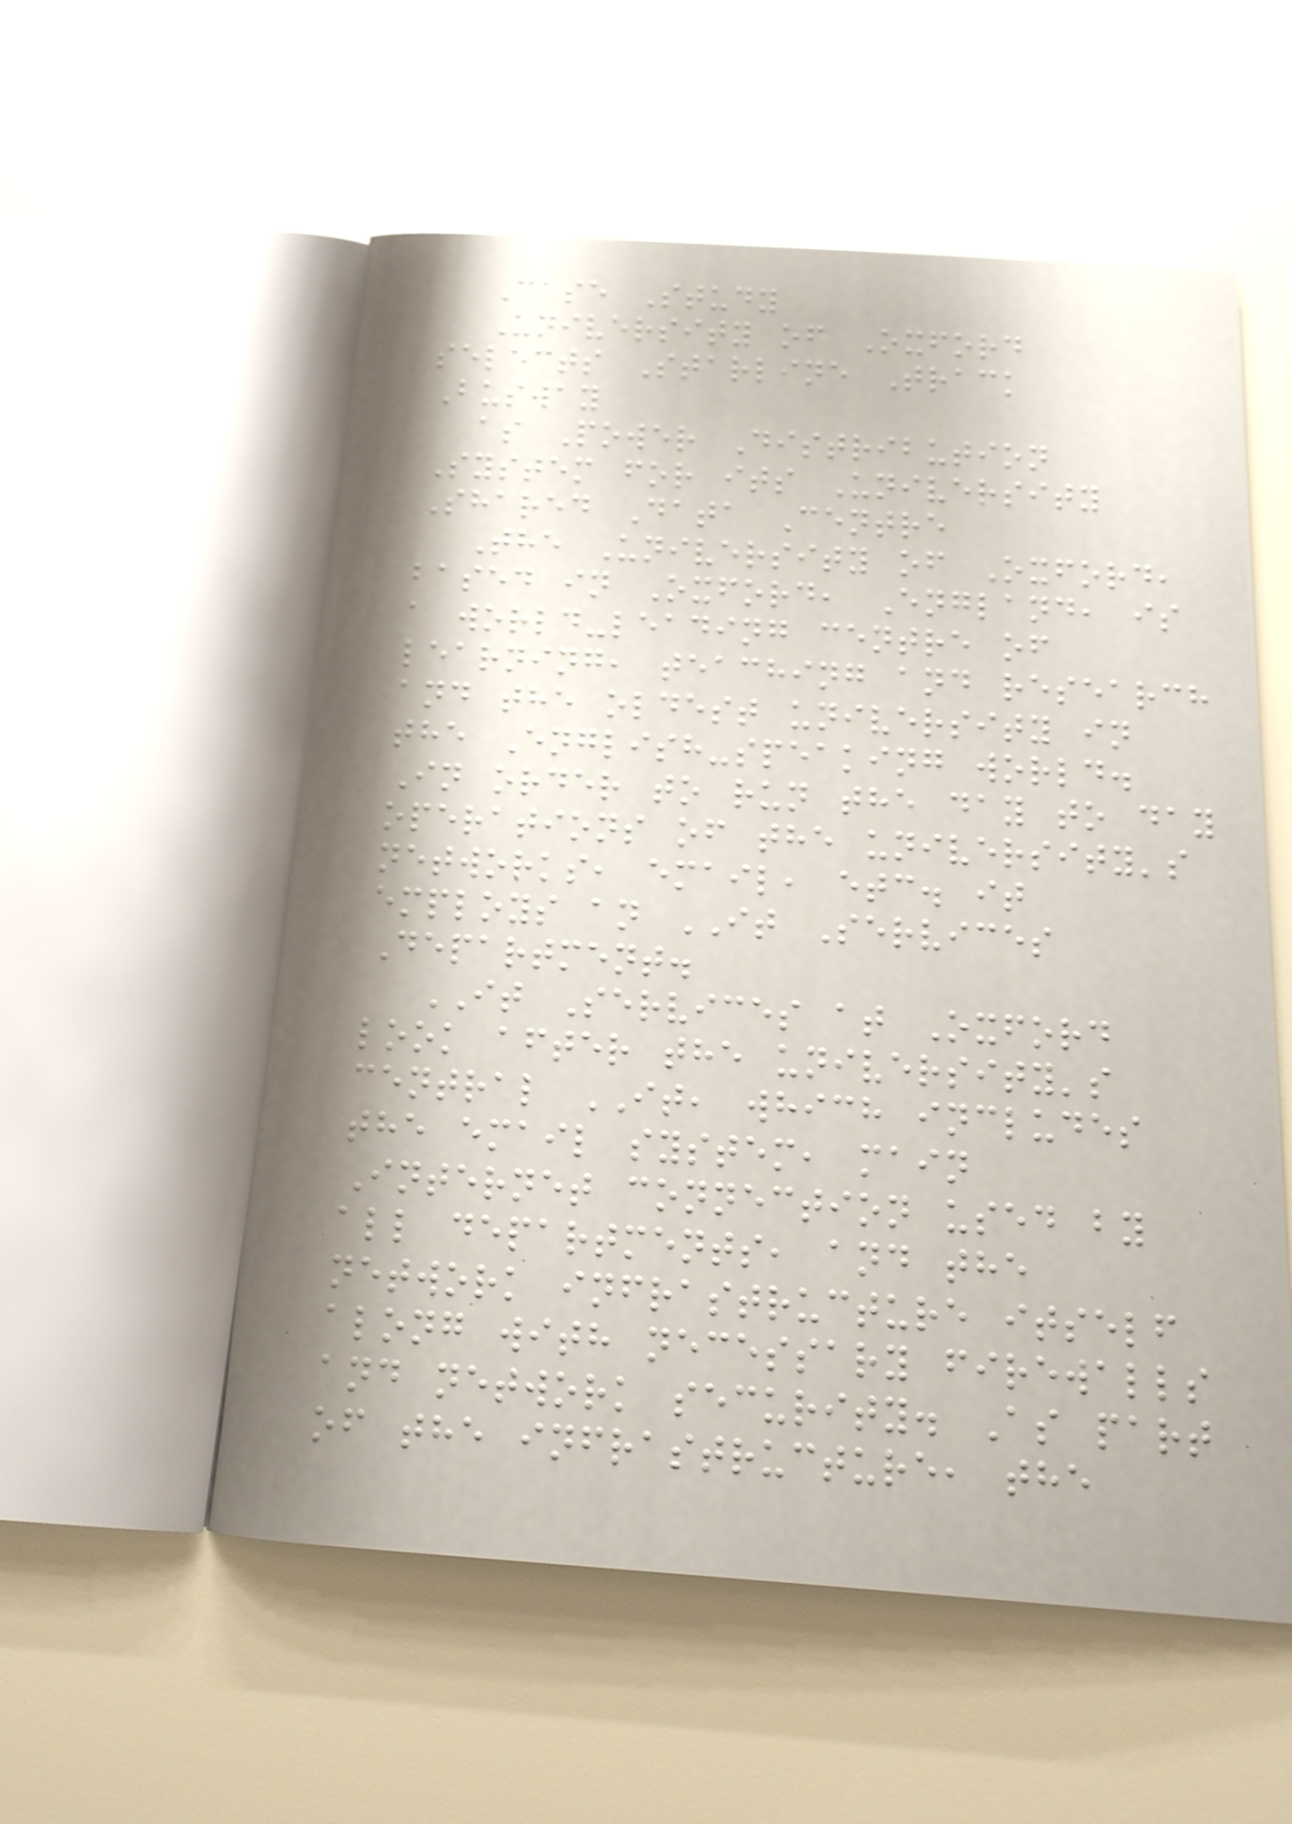Case Study
University of Oxford
selects Starline Track
Busway
as Power Distribution
System for its University
Shared Data Centre
The University of Oxford,
based in Oxford, England, is
a world-leading centre of
learning, teaching and research
and the oldest university in
the English-speaking world.
In order to run the day to day
operations of the university's
networks, email, etc. it
employs an IT Services
Department.
IT Services at Oxford
look after the university's
central IT, which includes
the email system, main
Internet connection used by
all departments, and the
network infrastructure itself
along with necessary firewalls
and network security. As part
of the infrastructure, the
